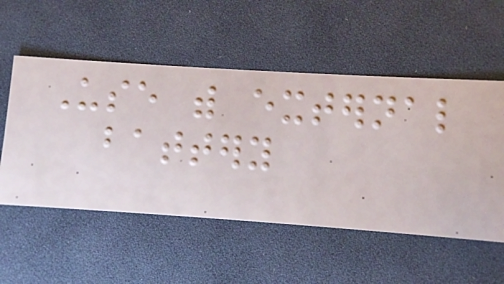Use with external
battery
